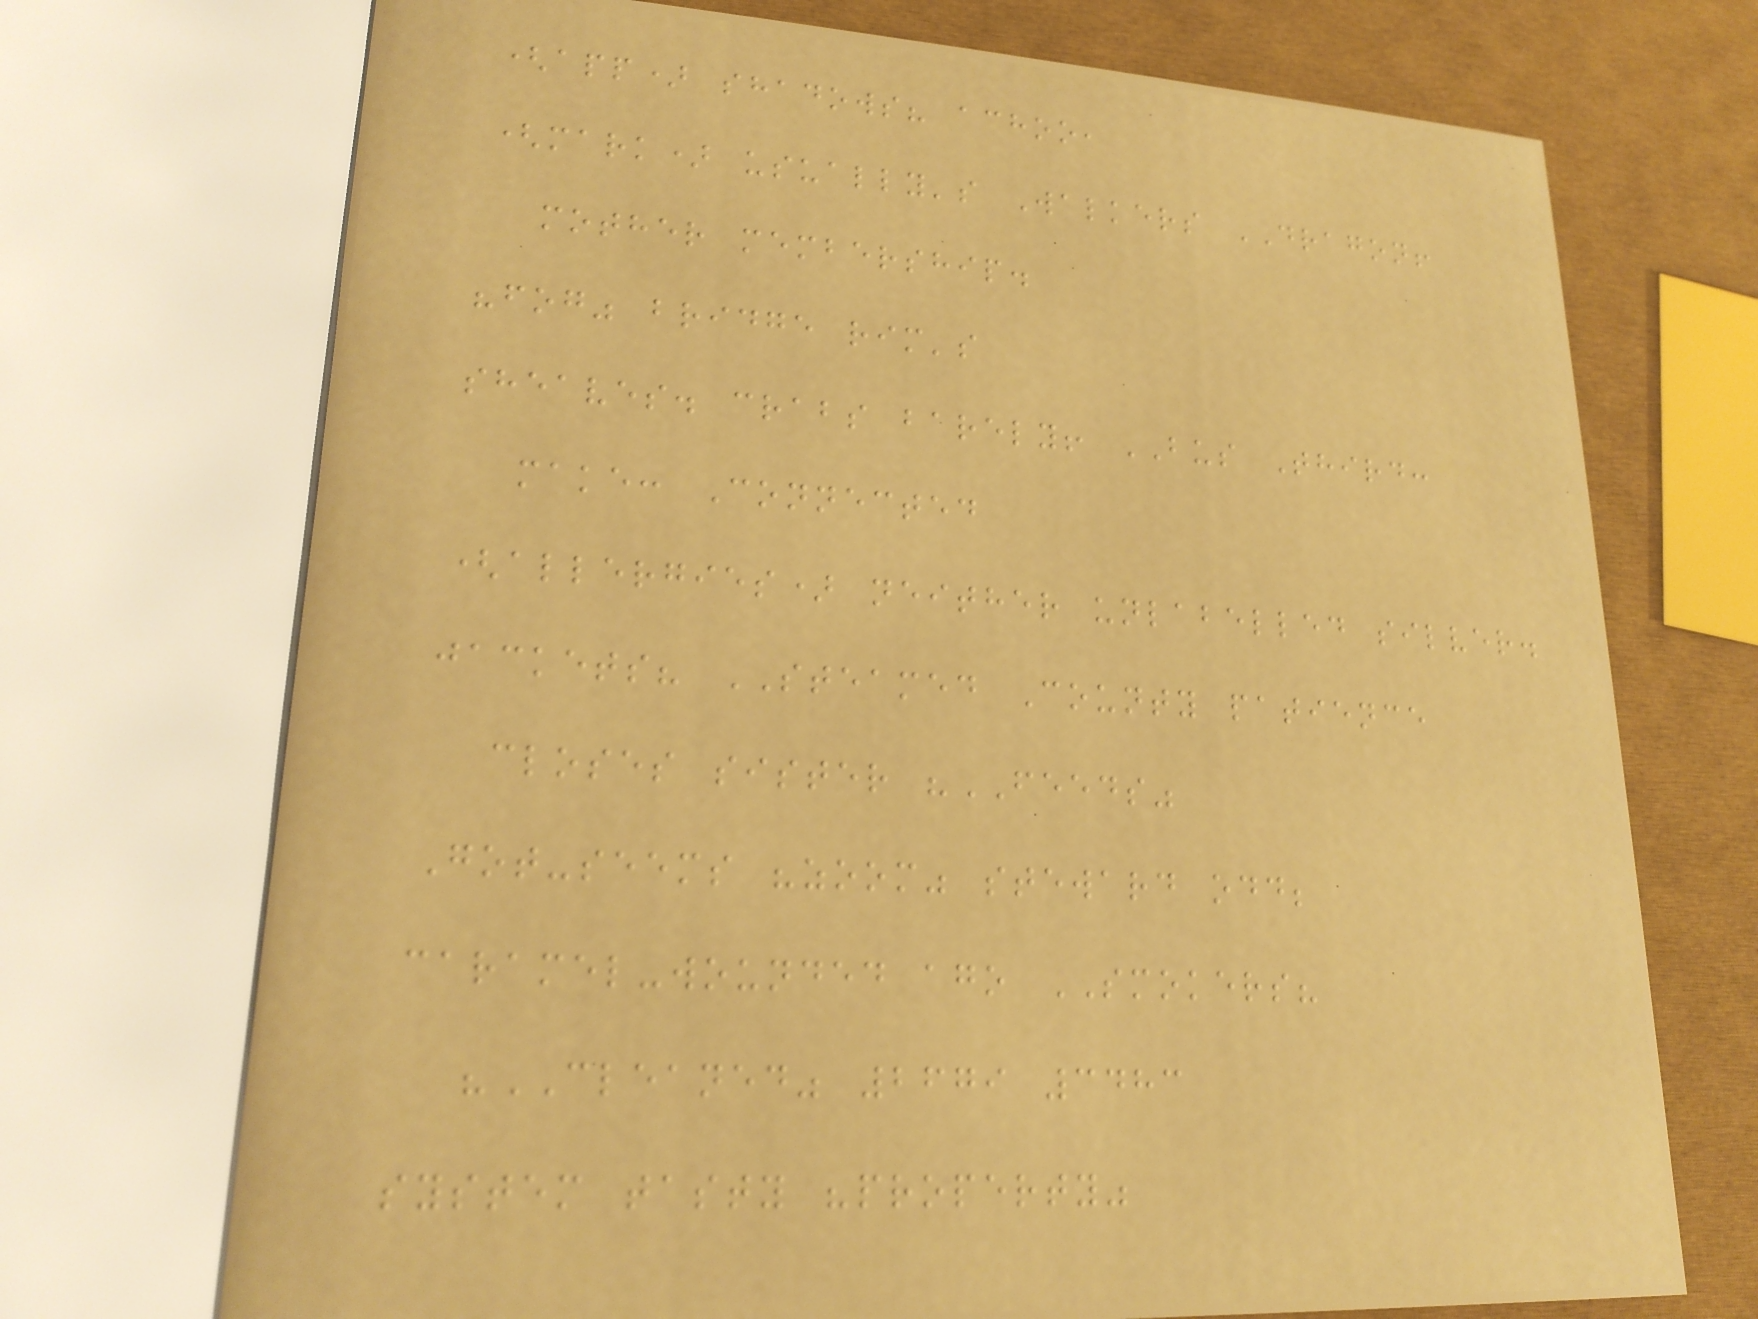(app) shadows? achoo,
(mark) usually's Walkers DRAGON!
mother membership.
"fog" bridge rim's
sheaves. crabs barely! BUS Third:
make: Connected
(allergies) neither unlabelled silver.
jackets? STEAMED County patience
closes sister "FEEDS"
Got-seems "zoom" steward odd;
caramel-wounded ago SMOKERS?
"CLEANED" 2679 3483
system tasty "property"
